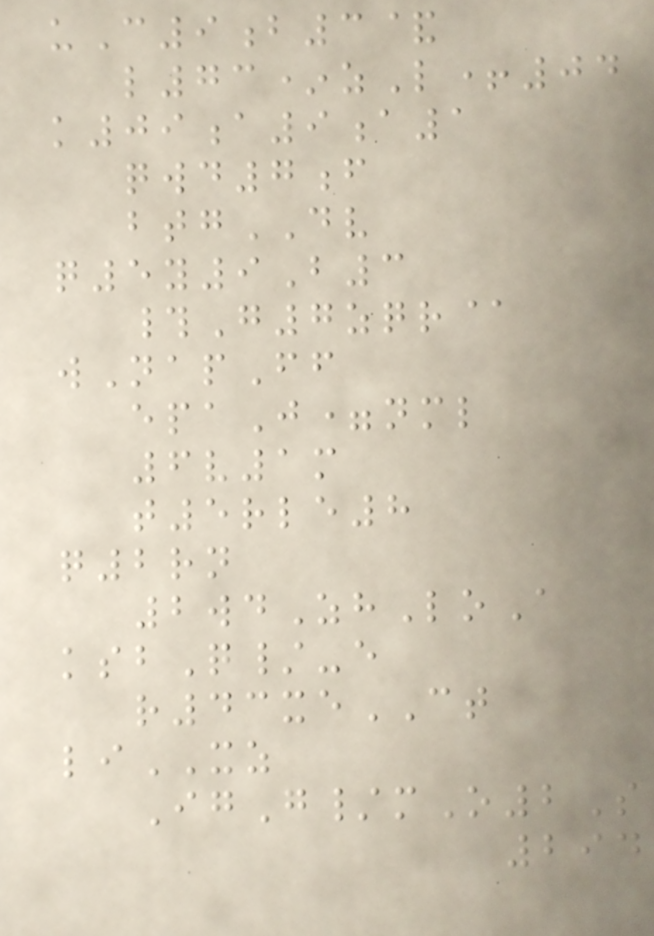uC9b3&
l73*zL+04
k09a9a1
qwd7f
btgDV
q5y9B3
#G7zqr@
wNapFf
epaJ=nml
6v1m
t5rle8
q2rn
2wdZhLoA
ksbQ/-e
r43xeCT
liXZ
IgG/mO2S
294
